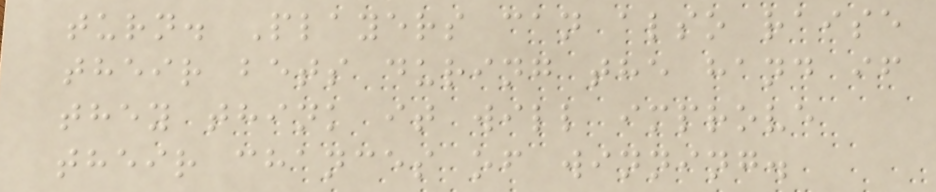turn. Players can also raise
their bets during the hand if
they think it will improve
their chances of winning.
